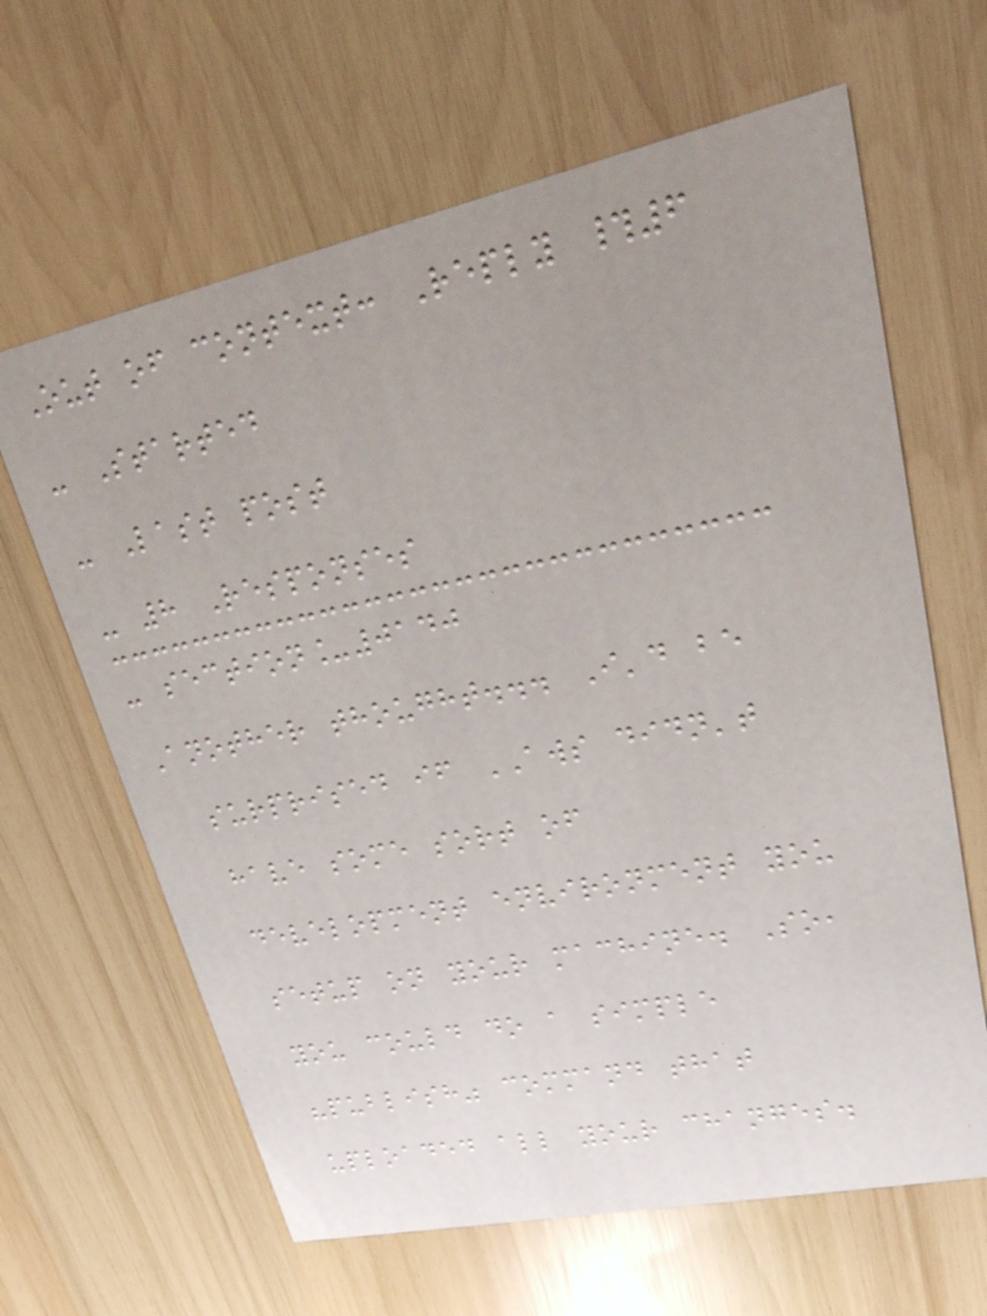Out of context: Reply #6
- Started
- Last post
- 8 Responses
- section_0140
Another thought... I'd be
surprised if AWS didn't
have some sort of
development environment you
setup on your machine. So,
you could do a simple
"publish" command that
uploaded all your changes.
